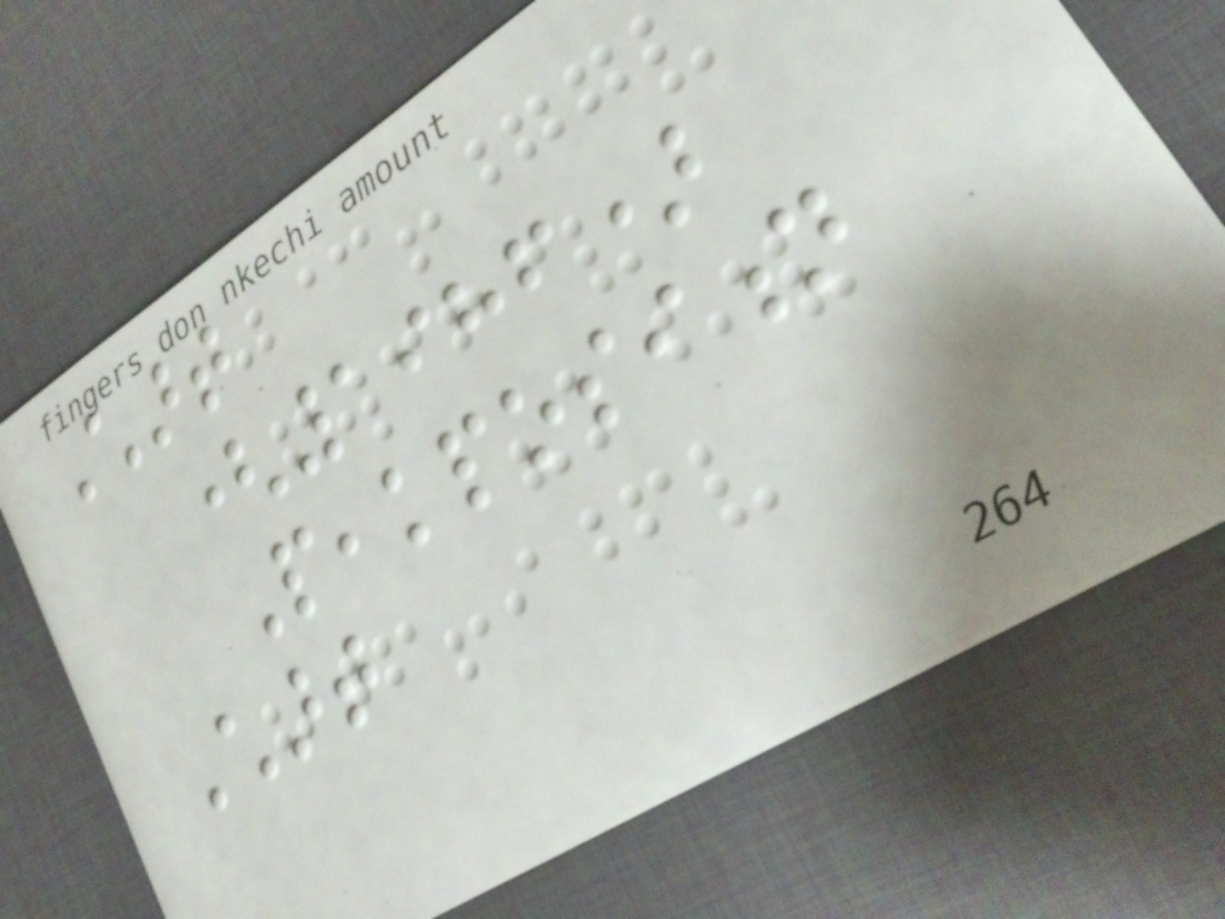Chart
(1986)
Peakposition
Chart
